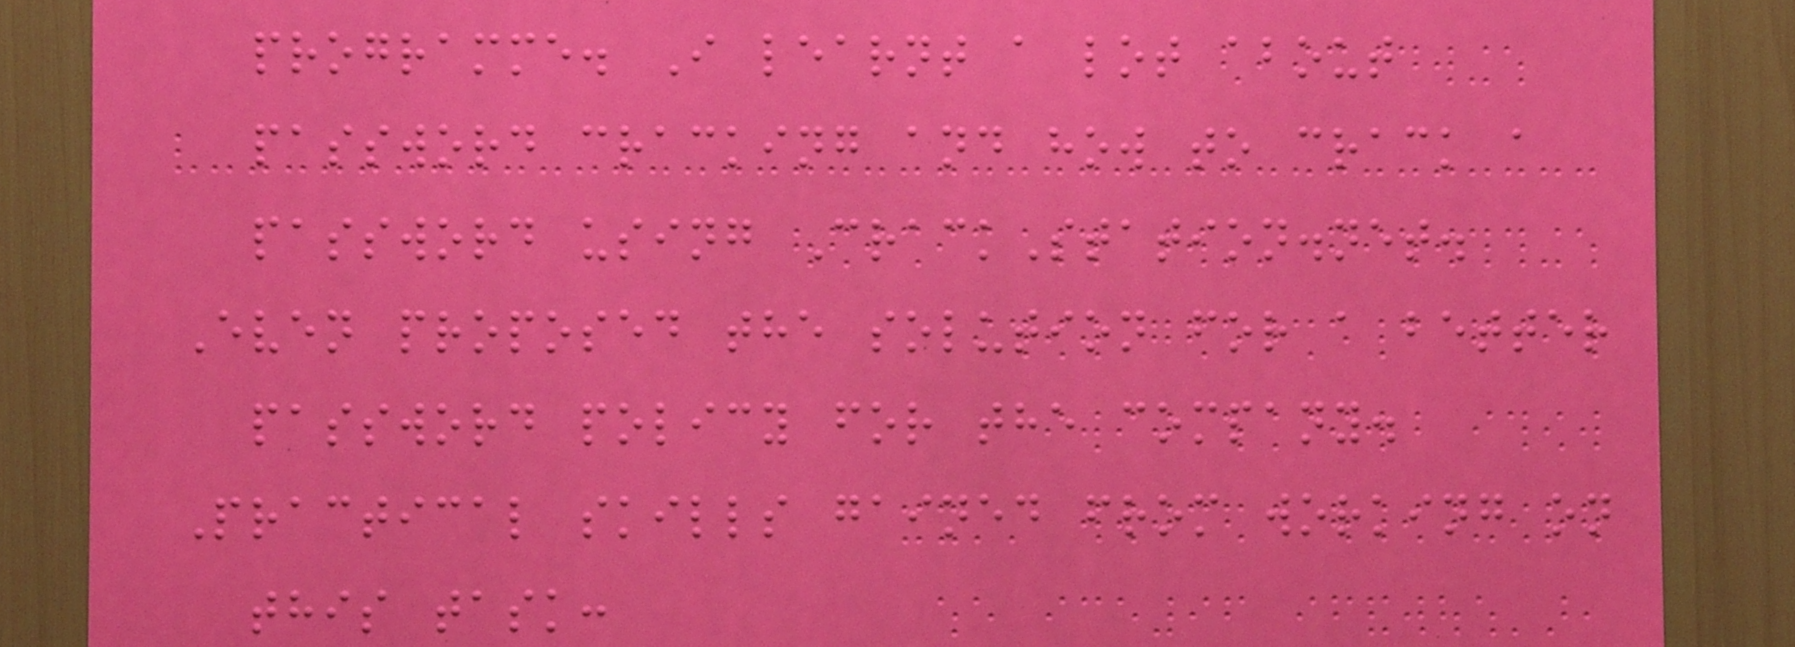programme. I learnt a lot about
password cracking and how to crack a
password using CrackStation.net.
Even proposed the solution for a better
password policy for the company.
Practical skills gained from working on
this task:
